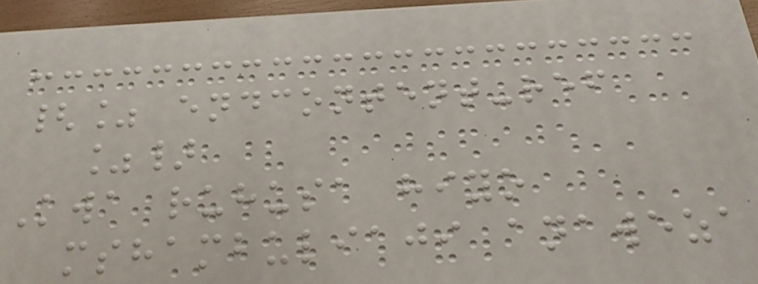{% endcontent-ref
%}
Kwa ruhusa hiyo
mshambuliaji anaweza
